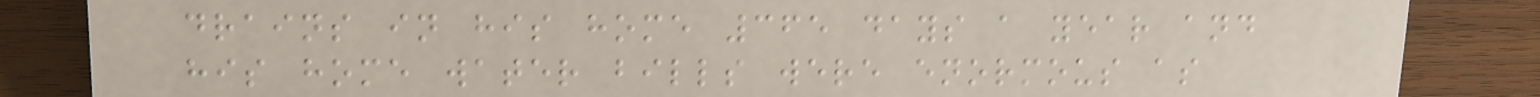drains in his home 365 days a year and
his home water bills were enormous as
